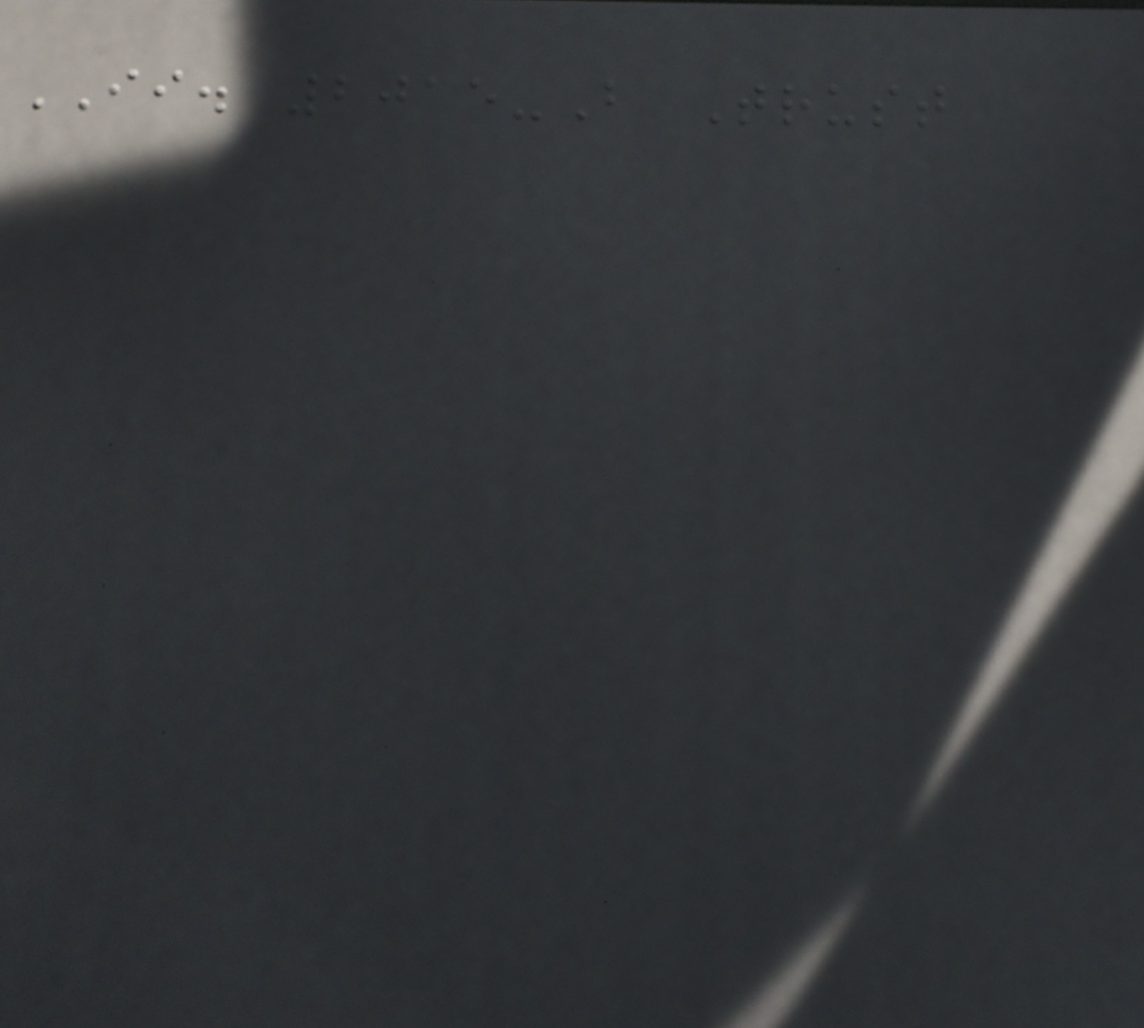II. 2015-B Trust
